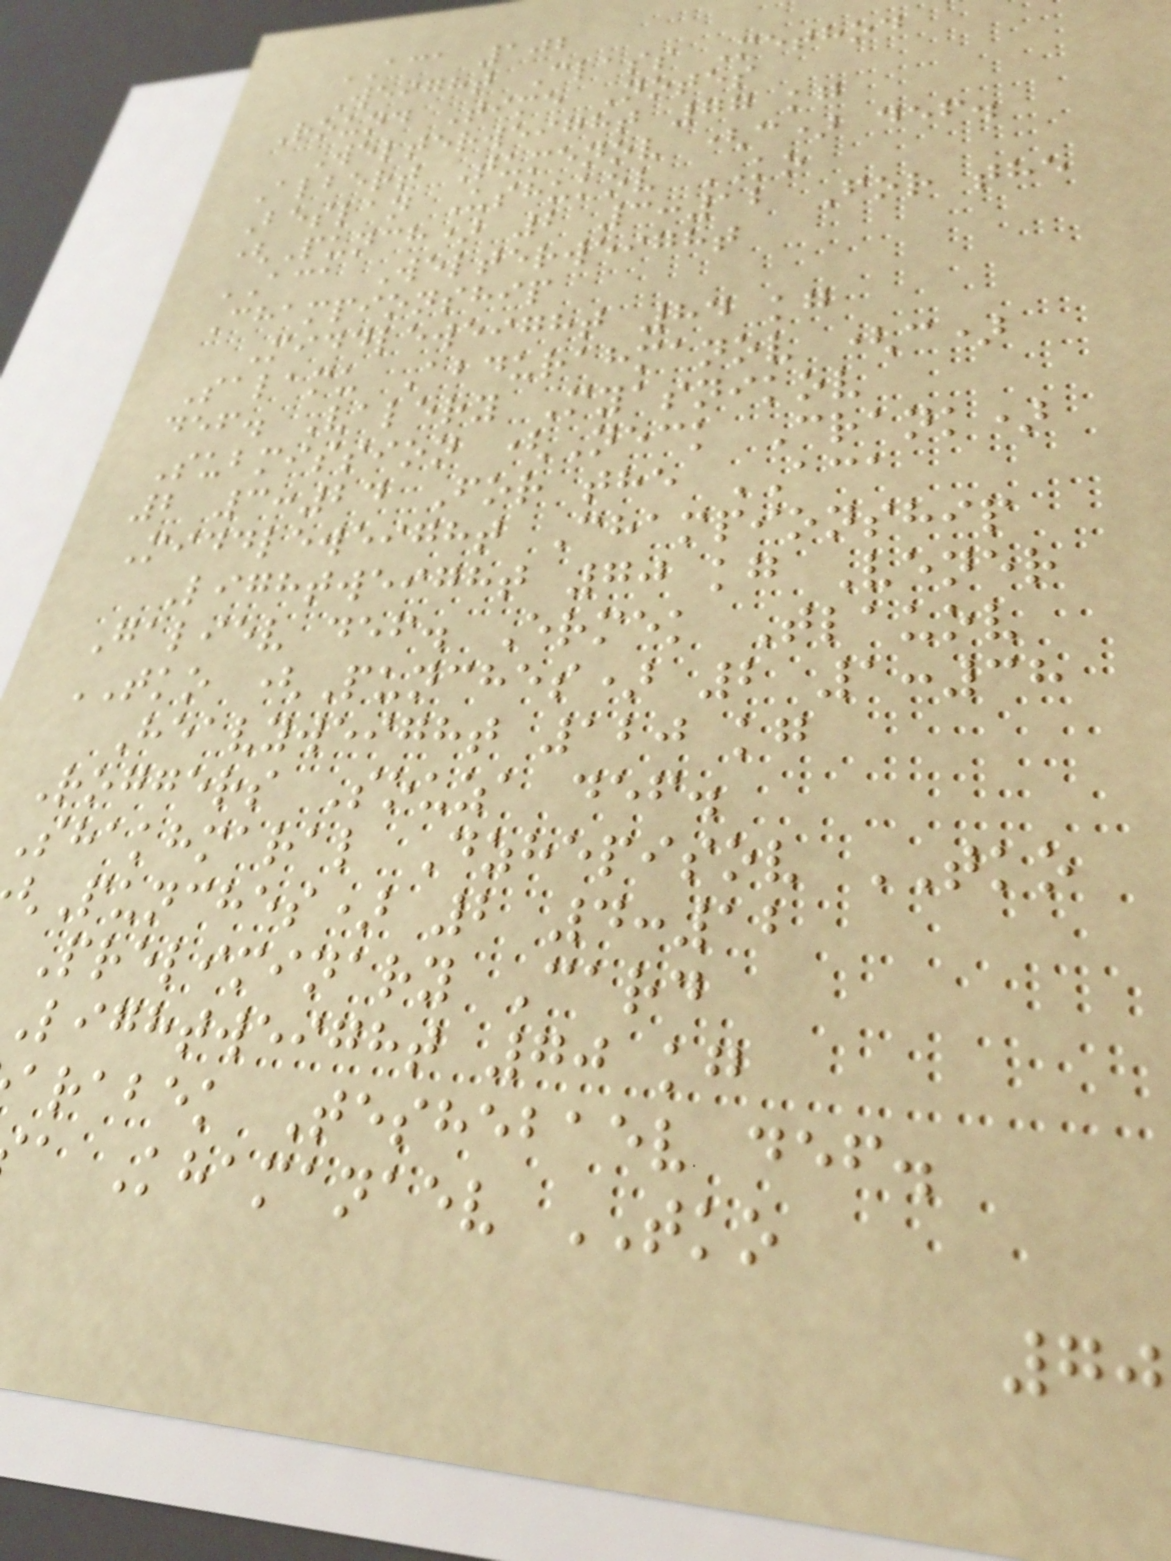ACA 102
Weight Class Method
Round Time Notes
Welterweight 77 kg
Albert Tumenov (c) def.
Beslan Ushukov KO
(Punch) 2 3:12 For the
ACA Welterweight
Championship
Middleweight 84 kg
Salamu Abdurahmanov (c)
def. Valery Myasnikov
Submission (Neck Crank)
2 3:24 For the ACA
Middleweight Championship
Lightweight 70 kg Vener
Galiev def. Ermek Tlauov
TKO (Punches) 2 1:38
Heavyweight 120 kg
Roggers Souza def.
Shakhmaral Dzhepisov TKO
Punches) 2 4:12
Preliminary Card
Lightweight 70 kg
arabek Teshebaev def.
a Khamanaev TKO
70
